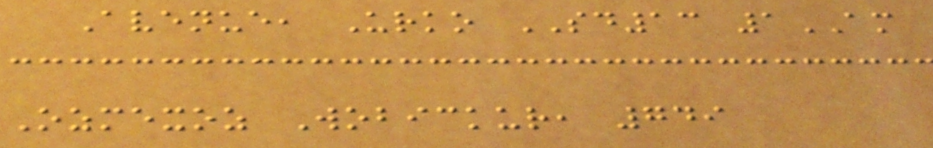Avenue, Urko SD13 1AM
Ozmexoz Wobickur, 749
